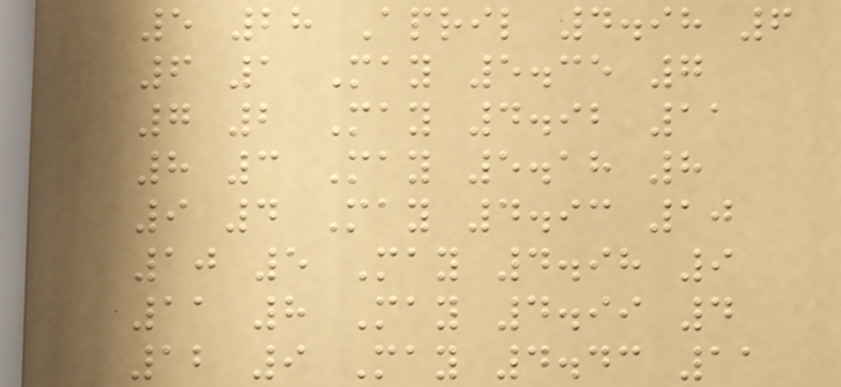5 28 April 4.98 6
6 1 May 5.35 7
7 2 May 4.92 11
8 3 May 5.18 8
9 4 May 4.93 10
10 5 May 4.98 9
11 8 May 4.99 4
12 9 May 4.43 11
